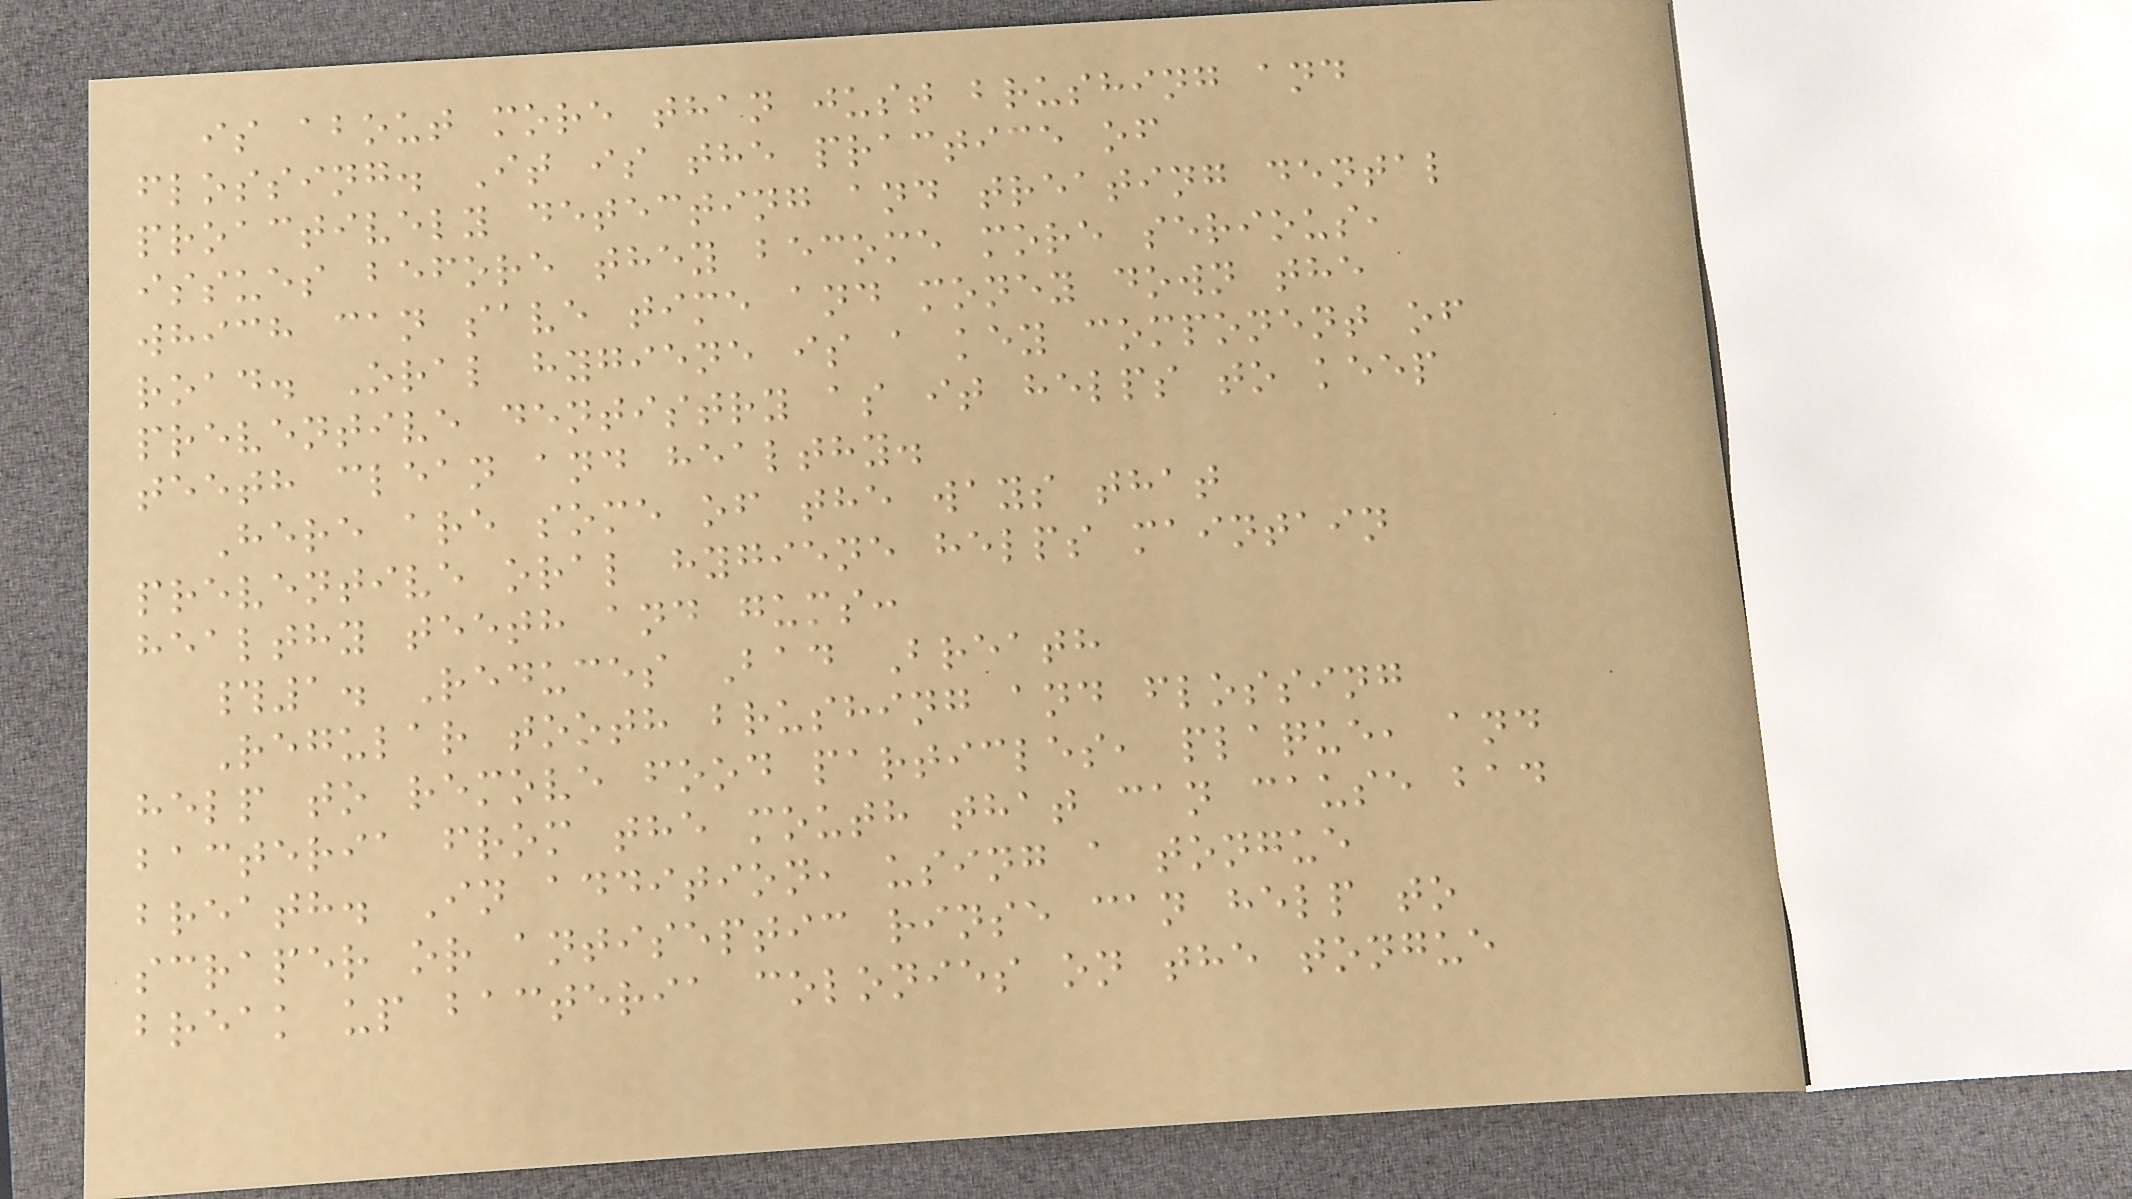is about more than just brushing and
flossing. It is the practice of
proactively detecting and treating dental
issues before they become more serious,
which can save time and money down the
road. Oral hygiene is a key component of
preventive dentistry as it helps to keep
teeth clean and healthy.
Here are some of the ways that
preventive oral hygiene helps maintain
healthy teeth and gums:
#1. Reduces Bad Breath
Regular tooth brushing and flossing
help to remove food particles, plaque, and
bacteria from the mouth that can cause bad
breath. In addition, using a tongue
scraper or antiseptic rinse can help to
break up bacteria colonies on the tongue
